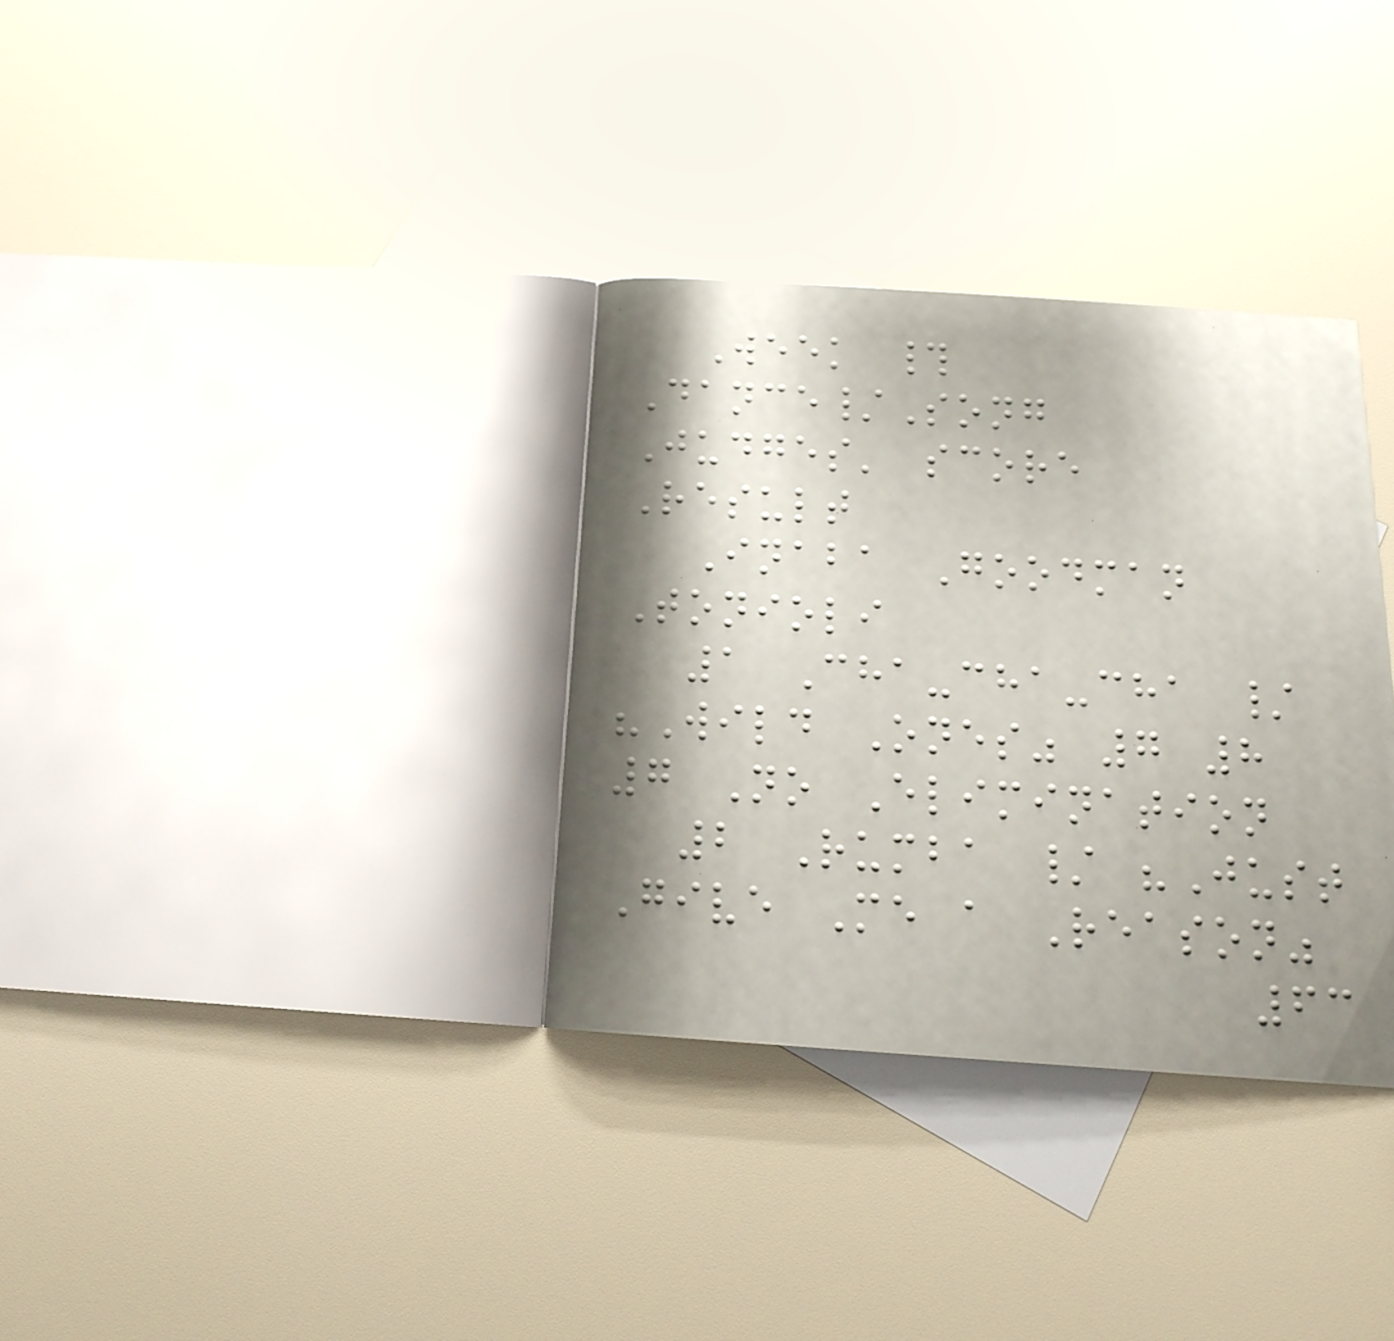Week #
Dance/Song
Judges' score
Result
Inaba Goodman
Tonioli
1 Cha-cha-cha /
"Wild Ones" 7 8
7 No Elimination
2 Rumba / "Just
Give Me a Reason"
63
